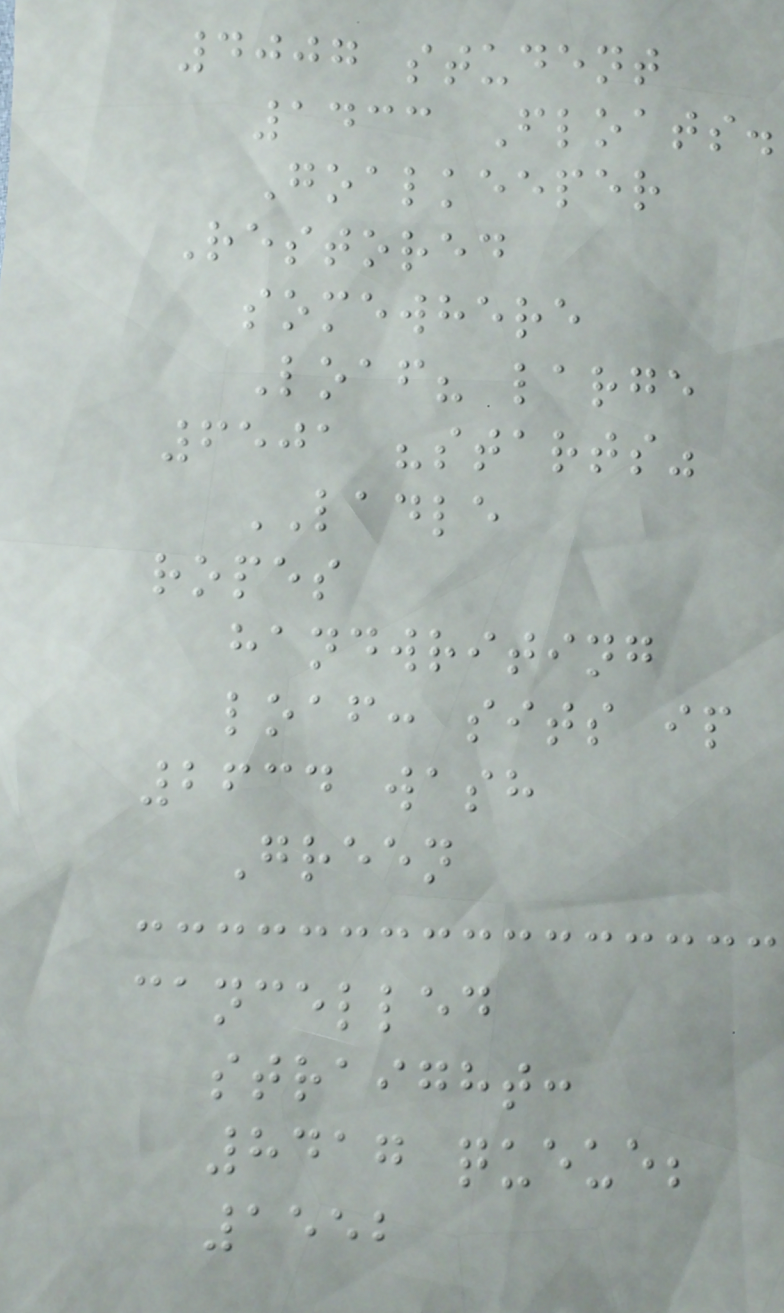4007 student
1433 Floats.
Goalkeeper
Restored
somewhere
Loaf? large
6501 "starts"
LADLE
ropes
handwriting
loaf: sits ip
2634 wash
Green
cancelled
straight:
8417 queue;
1552
